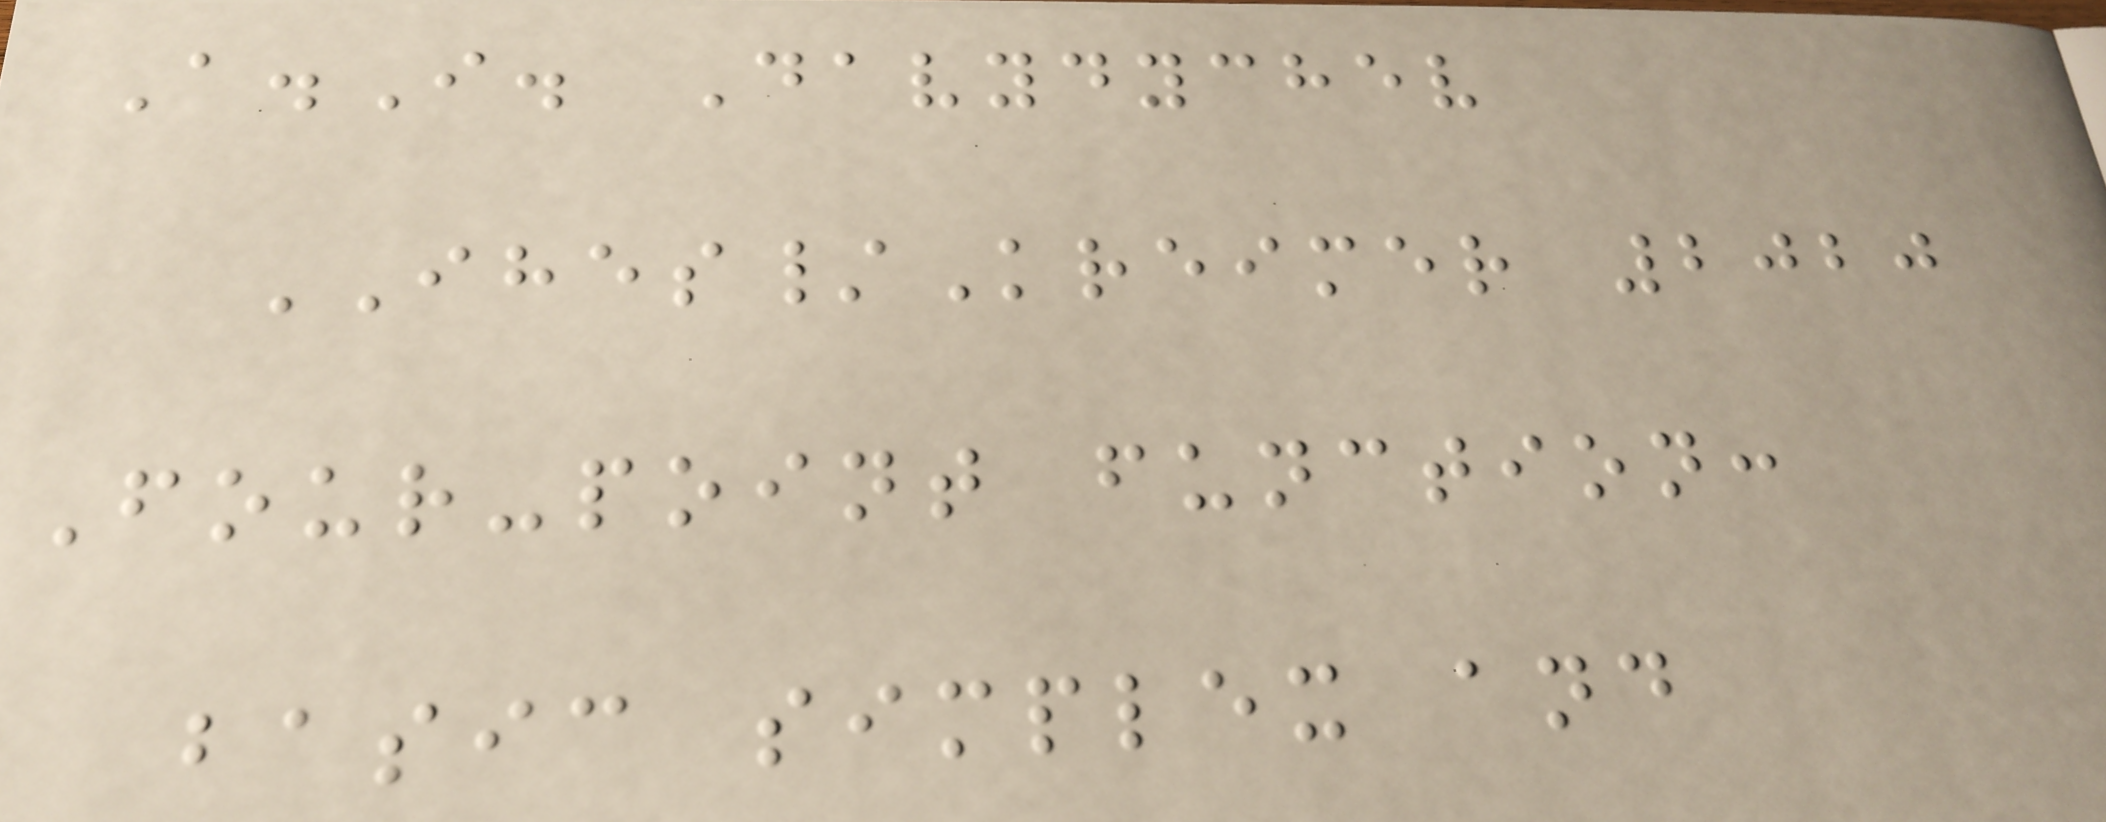A.I. Davydychev
IHES/Kreimer 2020
Four-point function:
basic simplex and
